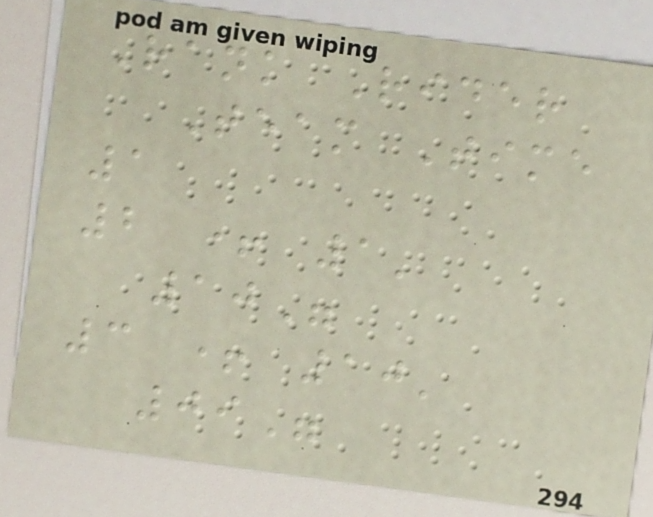Rank Rider
Team Time
1
2 + 1'
10"
3 + 10'
09"
